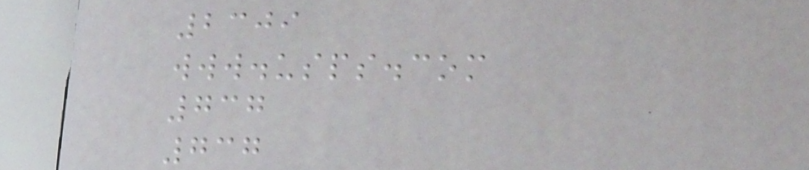2309
www.usps.com
737
737
